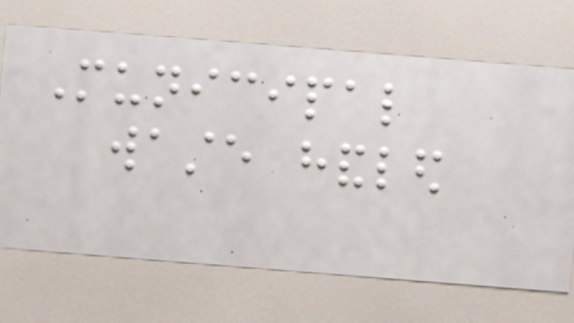Municipal
waste handled
